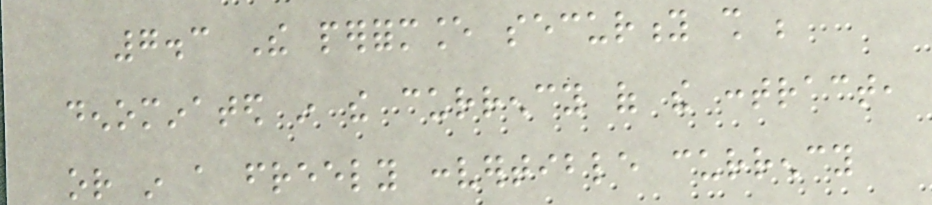7.3 The performance security shall be
denominated in the currency of the contract,
or in a freely convertible currency
